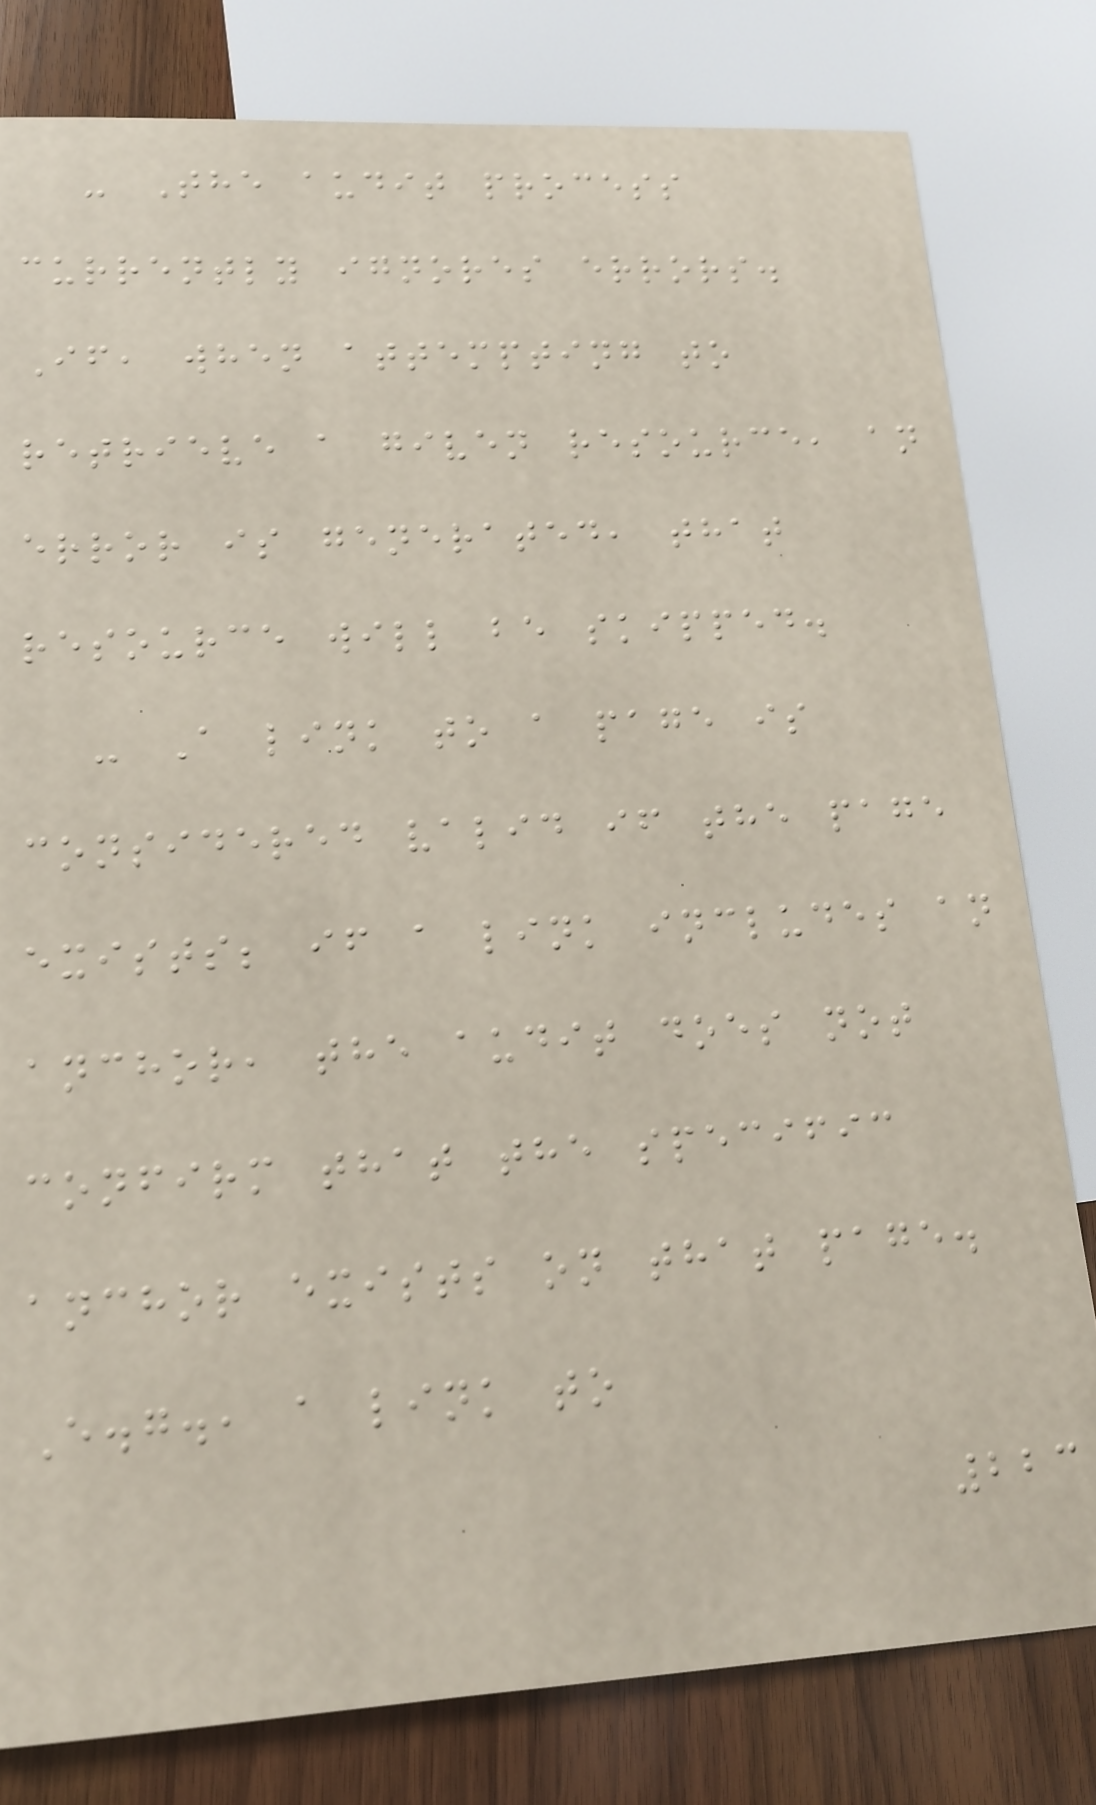- The audit process
currently ignores errors.
If, when attempting to
retrieve a given resource, an
error is generated, that
resource will be skipped.
- A link to a page is
considered valid if the page
exists; if a link includes an
anchor, the audit does not
confirm that the specific
anchor exists on that page.
E.g., a link to
223
